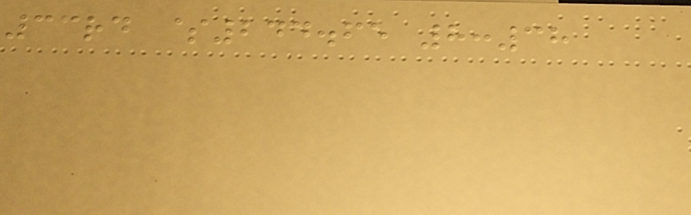33rd $244.65 8:38
